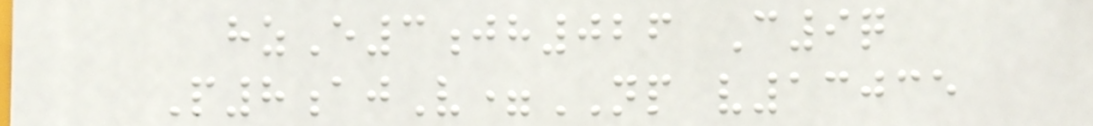hzE3jh026 C9q
P8ajV=NP v13035
